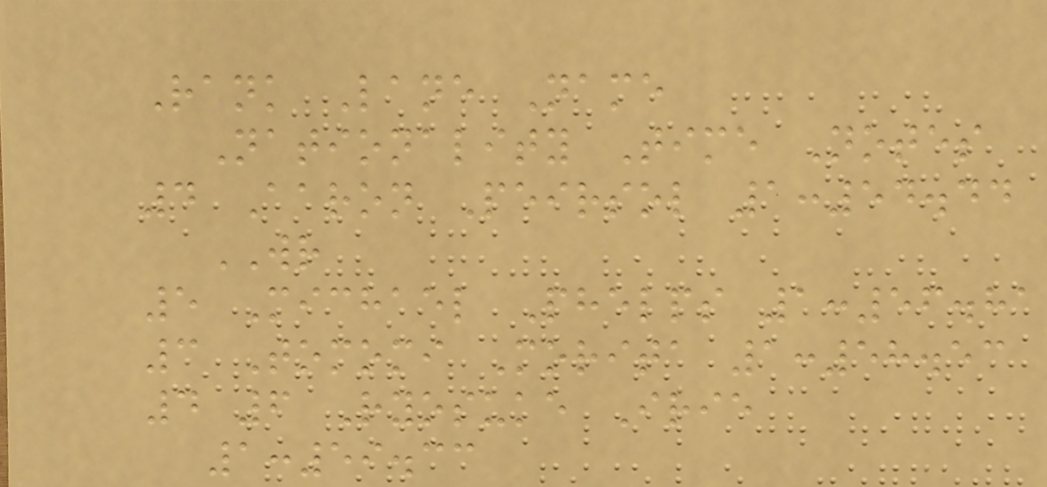Rank Lane Name
Nationality Time Notes
4 Aaron Peirsol 1:54.44
WR
5 Michael Phelps 1:56.81
3 Tomomi Morita 1:58.53
4 6 Ryosuke Irie
1:59.33
